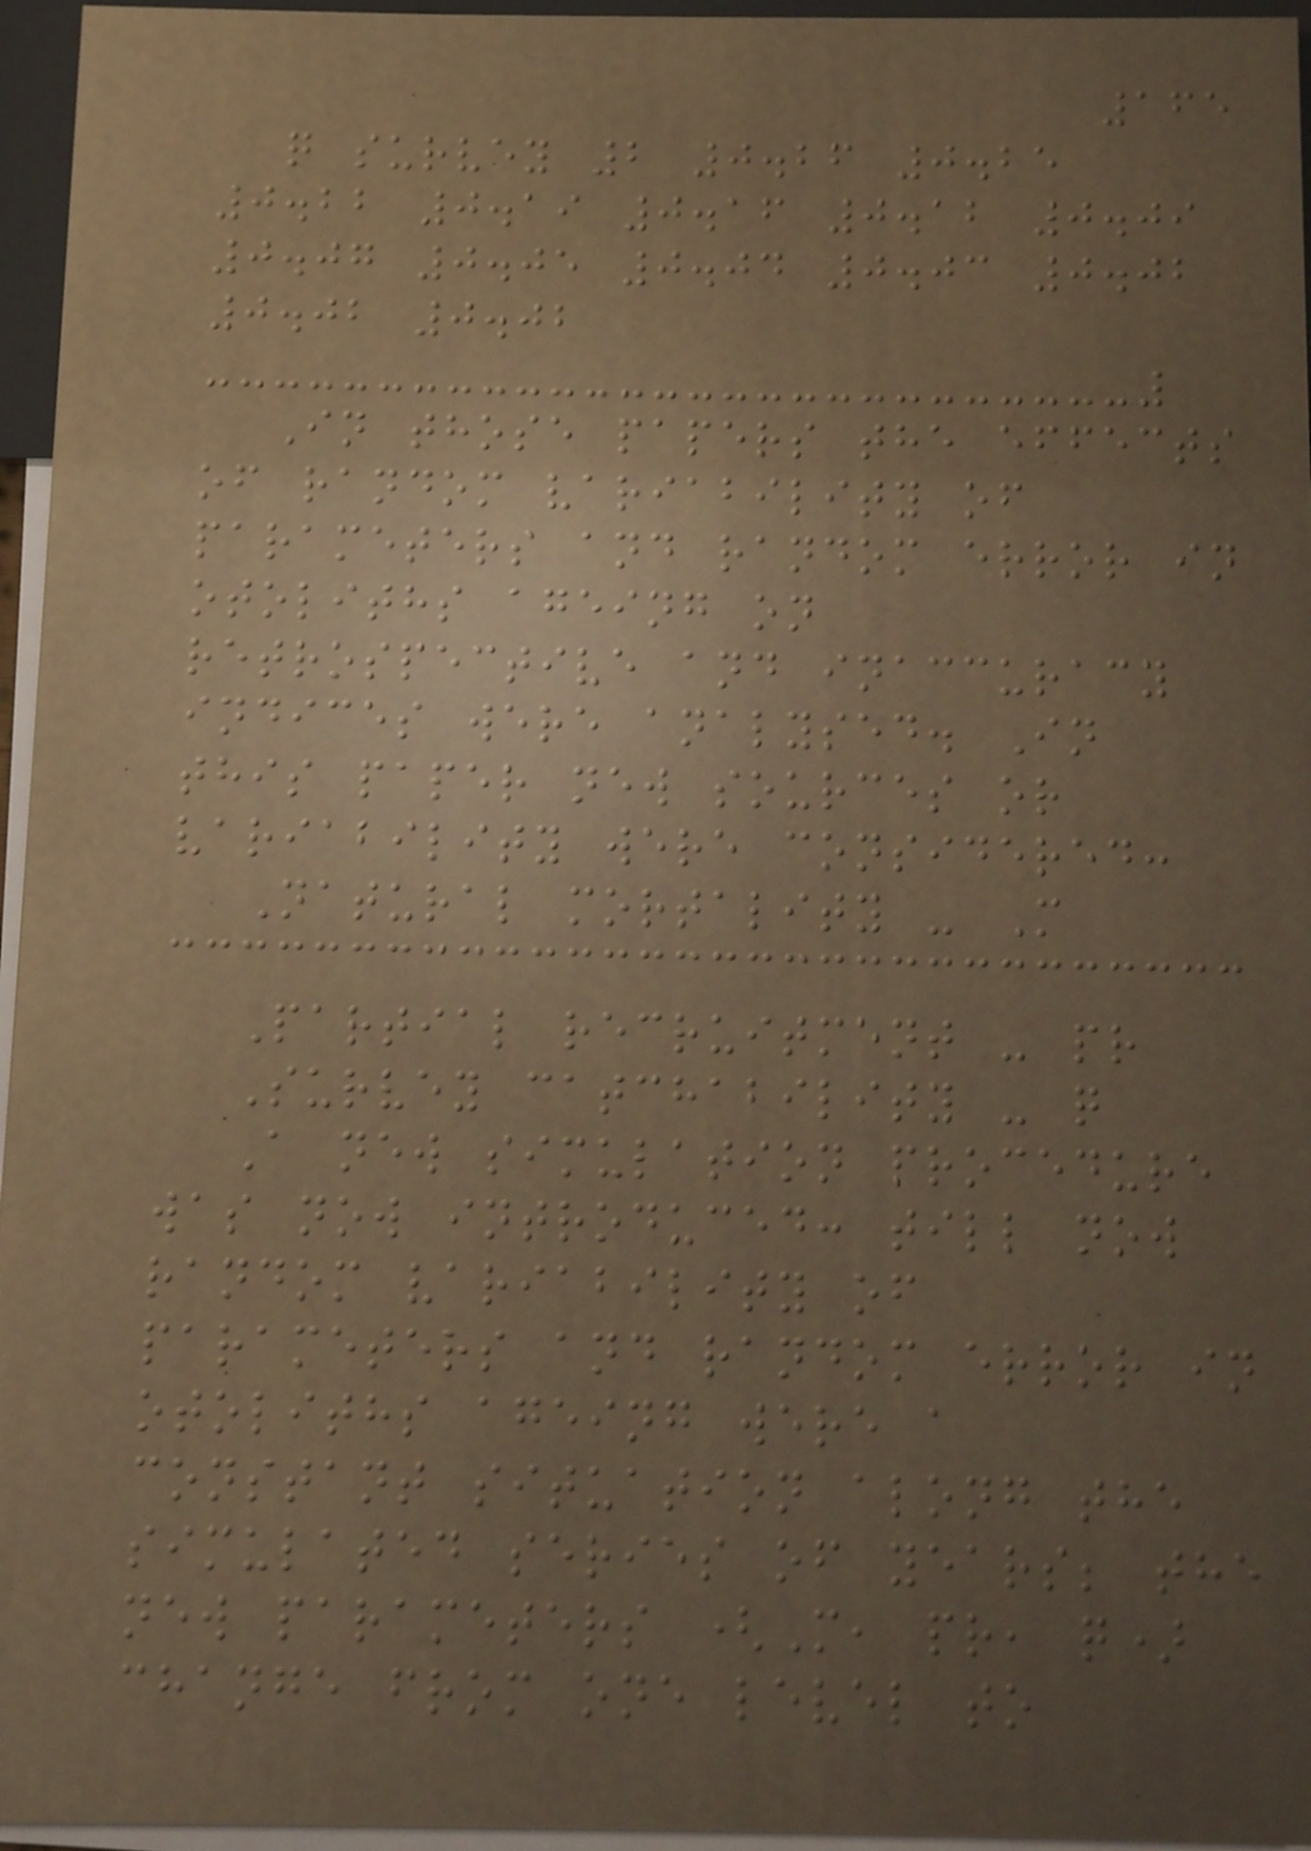165
q survey 2 0.26 0.25
0.22 0.19 0.16 0.12 0.09
0.07 0.05 0.04 0.03 0.02
0.02 0.02
In those papers the effects
of random variability of
parameters and random error in
otoliths ageing on
retrospective and inaccuracy
indices were analysed. In
this paper new sources or
variability were considered:
Natural mortality - M
Partial recruitment - pr
Survey catchability - q
A new simulation procedure
was now introduced: till now
random variability of
parameters and random error in
otoliths ageing were a
constant situation along the
simulated series of years; the
new parameters (M, pr, q)
change from one level to
